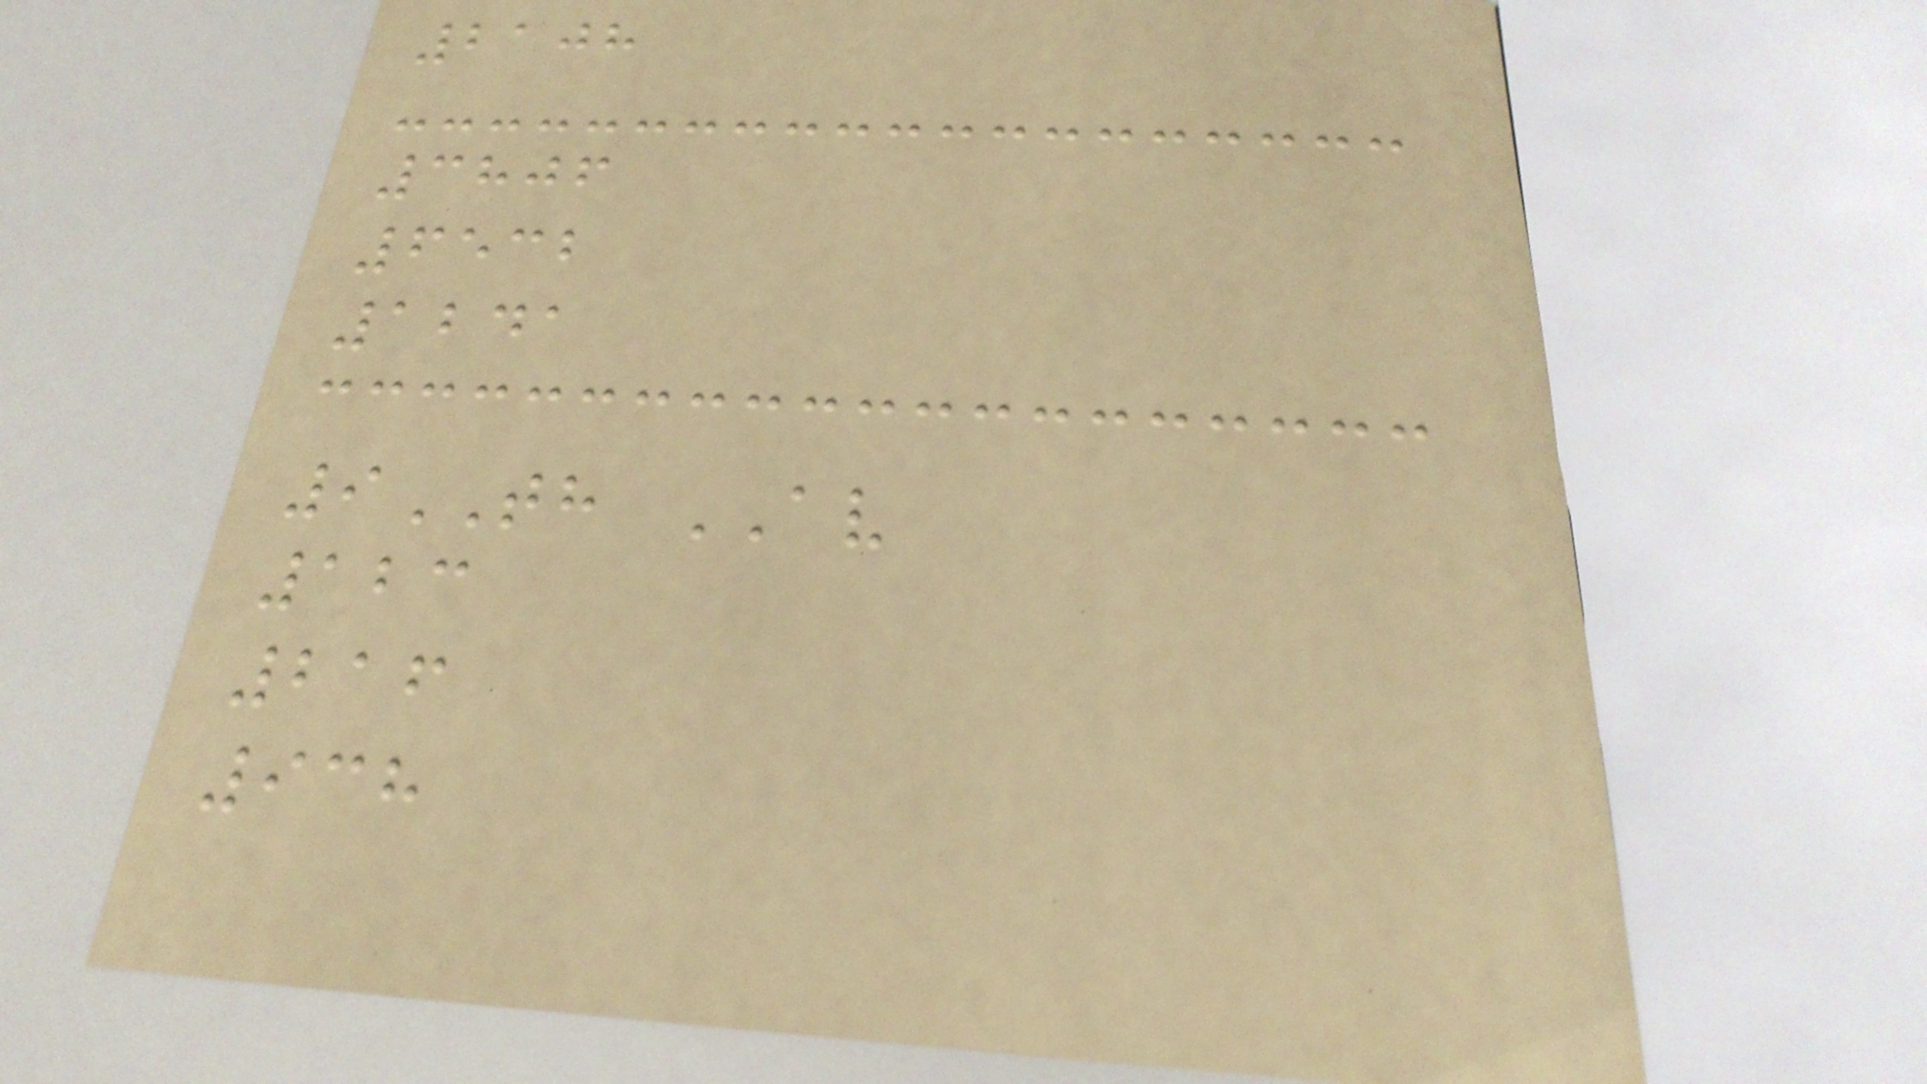2108
3806
6532
1241
9TH AV
123
216
938
